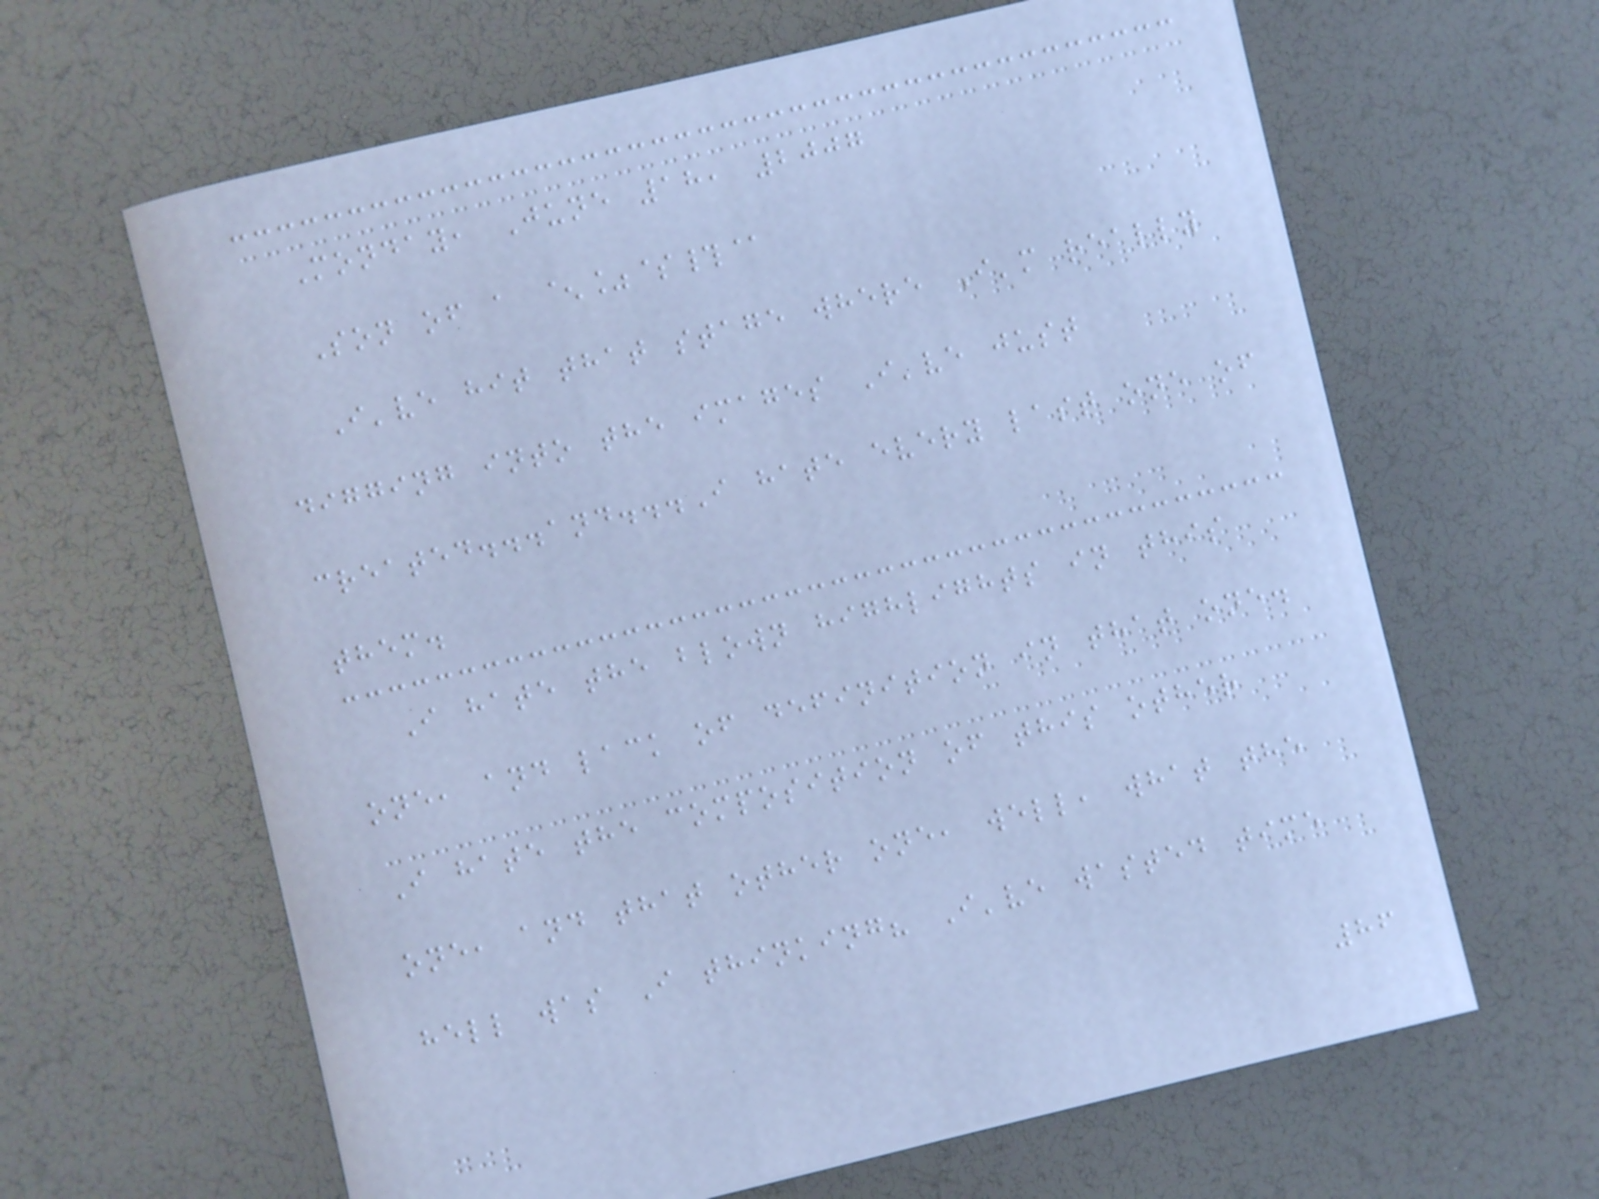Monday, June 18, 2007
Son of a ^%$#@
I've hit that stage where I'm really
digging into the images I've just
created...and...I hate every last one of
them.
I hate the blown highlights in this
one, and lack of definition in that one.
I hate the composition of this other
one, and that other one, well, what the
hell was I thinking? I've wasted time
86
